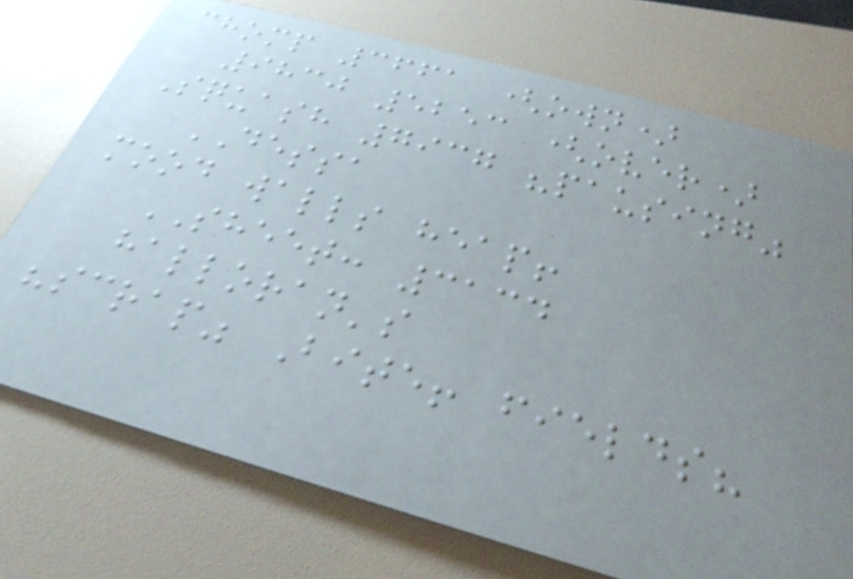chomp 3661 (own)
9830 5253 (over)
Squash 7937 "pausing"
DESSA
mood walls heap!
SHEET: 3134
halloran's
"scrap" Bite! fields?
